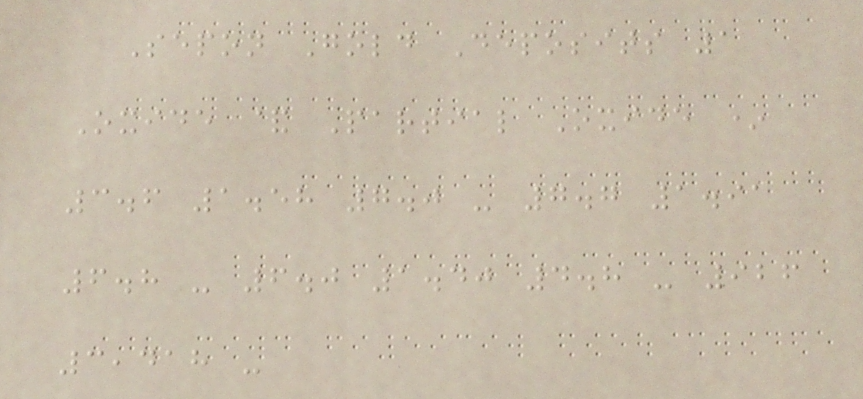Sepon Gold Deposits 1
Oxide & Partial Oxide *
3.6 1.58 7.0 - 7.7 1.91
6.8 - 6.0 1.40 4.8 - 926
3,418 -
